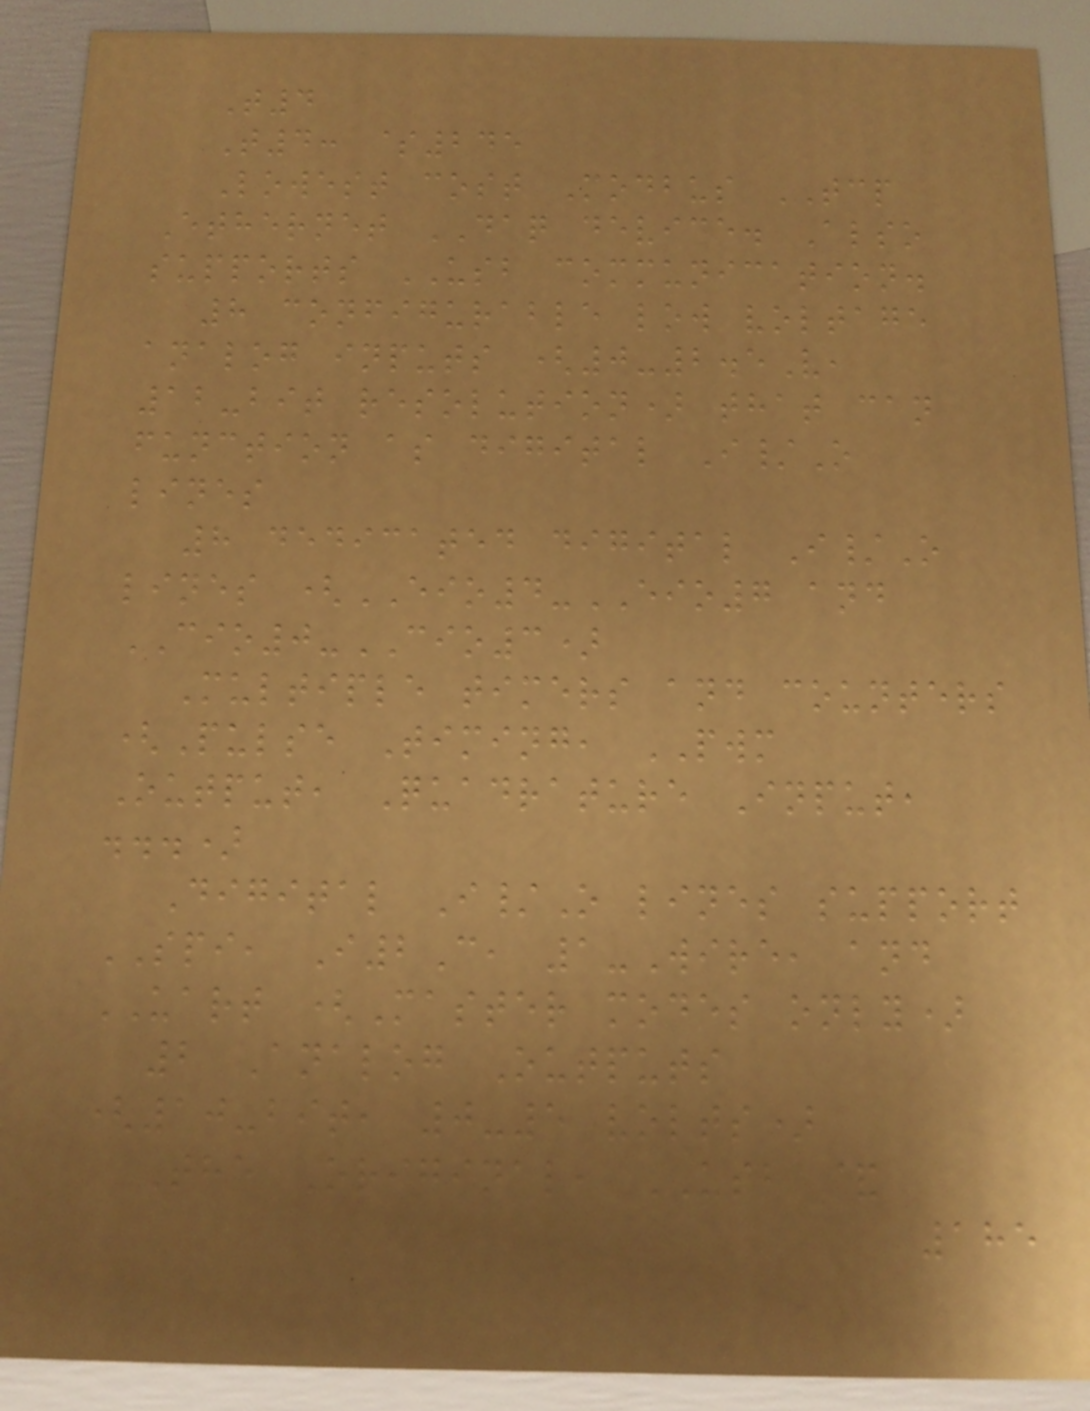T4
T4: $245
Lowest cost Modbus TCP
Ethernet DAQ device. Also
supports USB communication.
8 configurable low voltage
analog inputs (0-2.5V,
12-bit resolution) that can
function as digital I/O
lines
8 dedicated digital I/O
lines (EIO4-EIO7 and
CIO0-CIO3)
Multiple timers and counters
(Pulse Timing, PWM
Output, Quadrature Input,
...)
Digital I/O lines support
SPI, I2C, 1-Wire, and
UART (Master modes only)
2 Analog Outputs
(10-bit, 0-5 volts)
The Original, USB &
185
